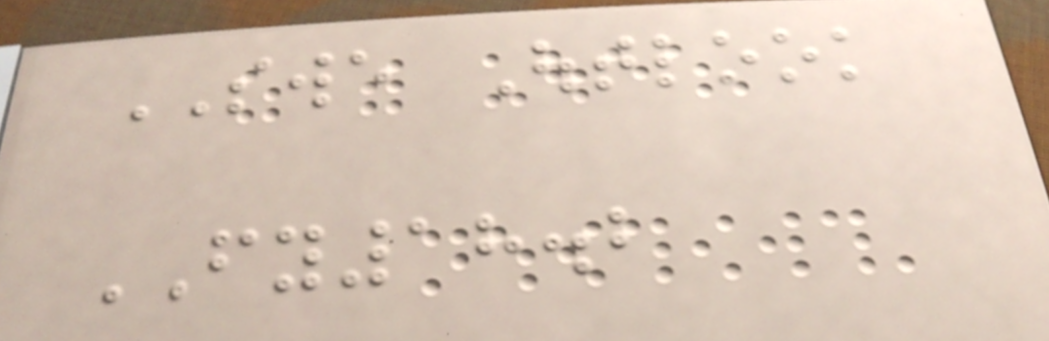SWE Outlook
FY18.2
